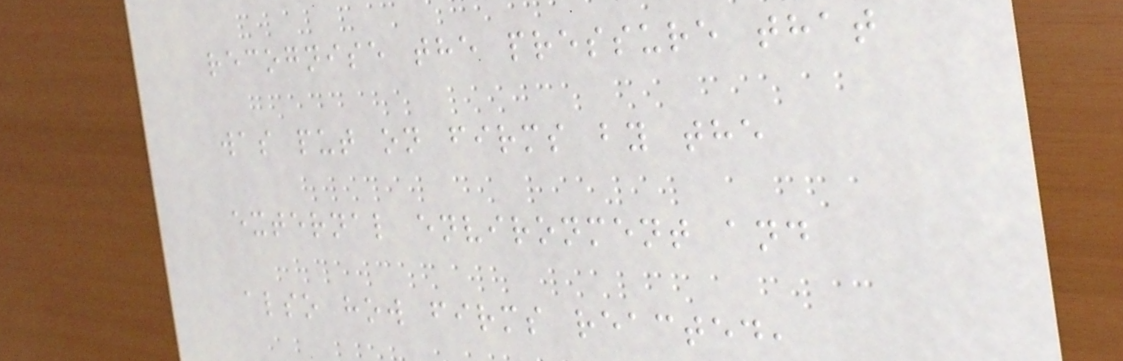recognise the pressure that
was put on firms by the
external environment and
also how firms reacted,
